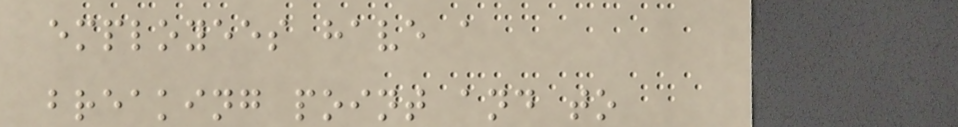employees have a
breaking point and to
